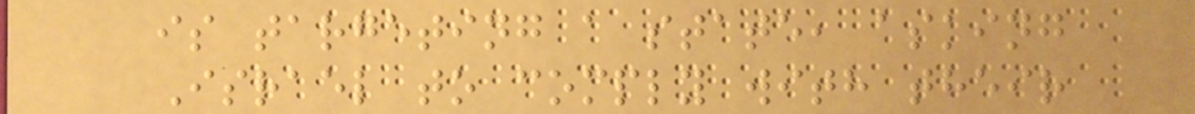is targeting a state, asking
Israel to comply with their
